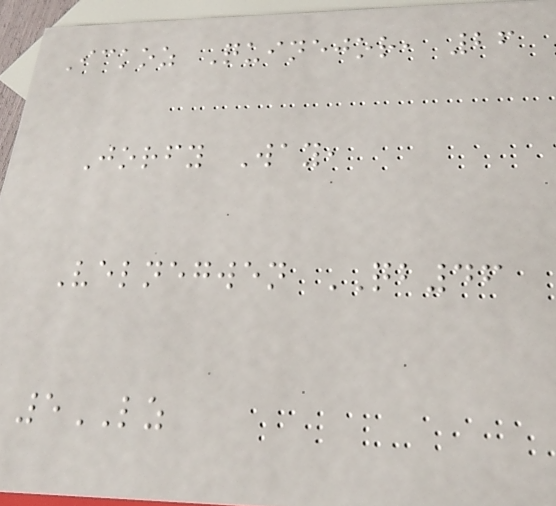Ickoz Quinejor, 26
Jorfy Way,
Velnegwen QB46
5LZ
